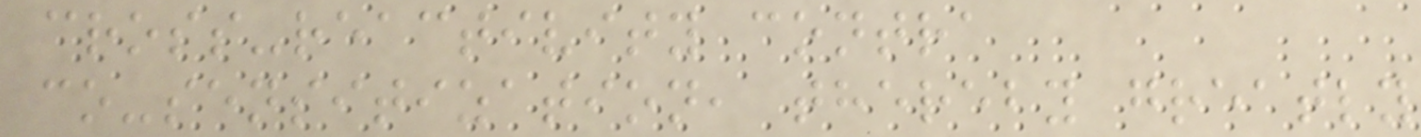cross-reactivity contra
co-sensitization, thereby greatly
